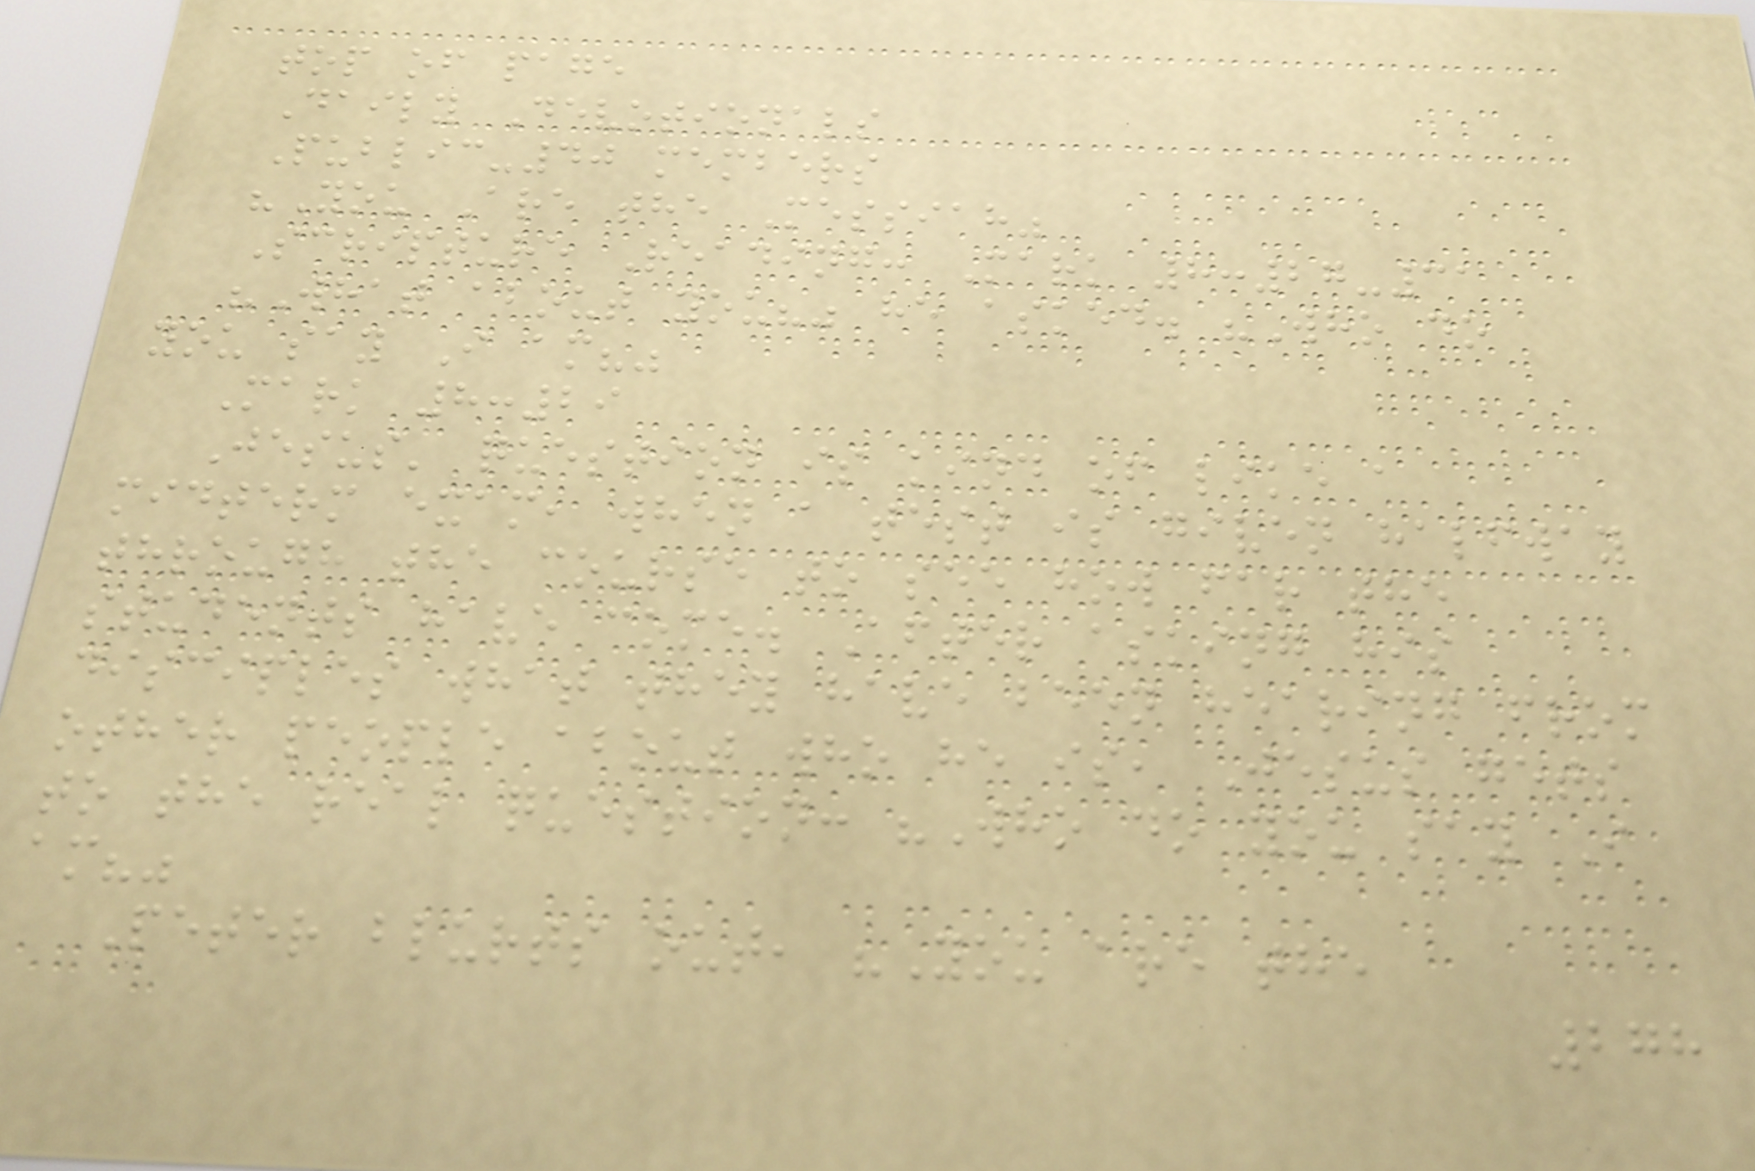top of page
Daily Devotionals
Public-40 members
"You Are the Messiah"
Scripture Reading: Mark 8:27-31
"What about you?" he asked. "Who do
you say I am?"
Mark 8:29
Jesus' question is kind of like a
midterm exam, when a test is given halfway
through the course to see how far the
students have come. After asking his
disciples what they have been hearing from
other people about who he is, Jesus gets
to the real question: "Who do you say I
am?"
Peter blurts out, "You are the
278
